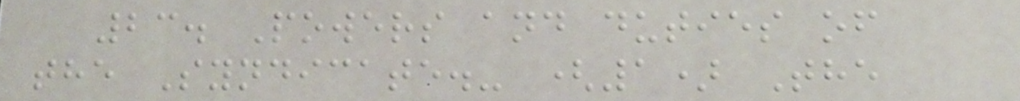23. Powers and duties of
the Syndicate.- (1) The
